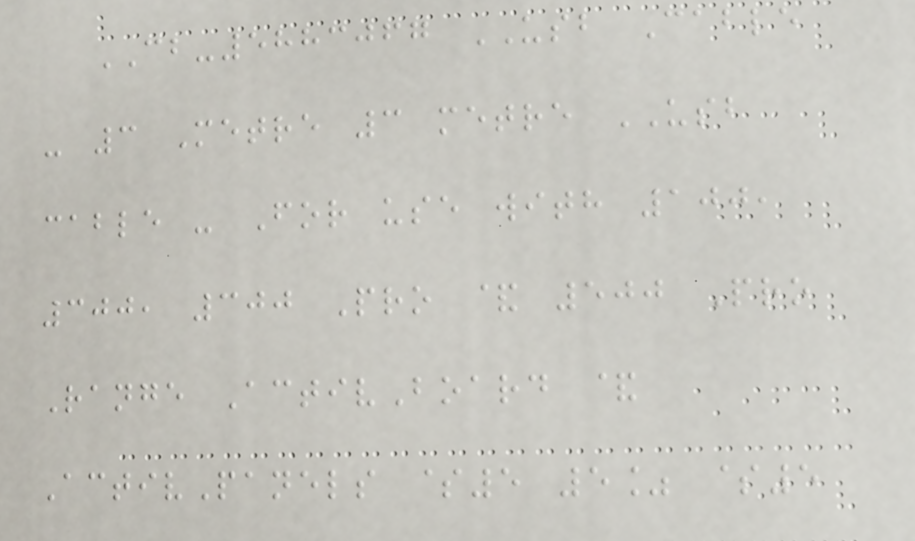CB-5883067 USB Cable
- 3 Metre 3 metre USB
cable - For use with 100,
300, 300 Pro & 500 Pro
Range ActivBoard &
ActivPanels $5 5% $5
